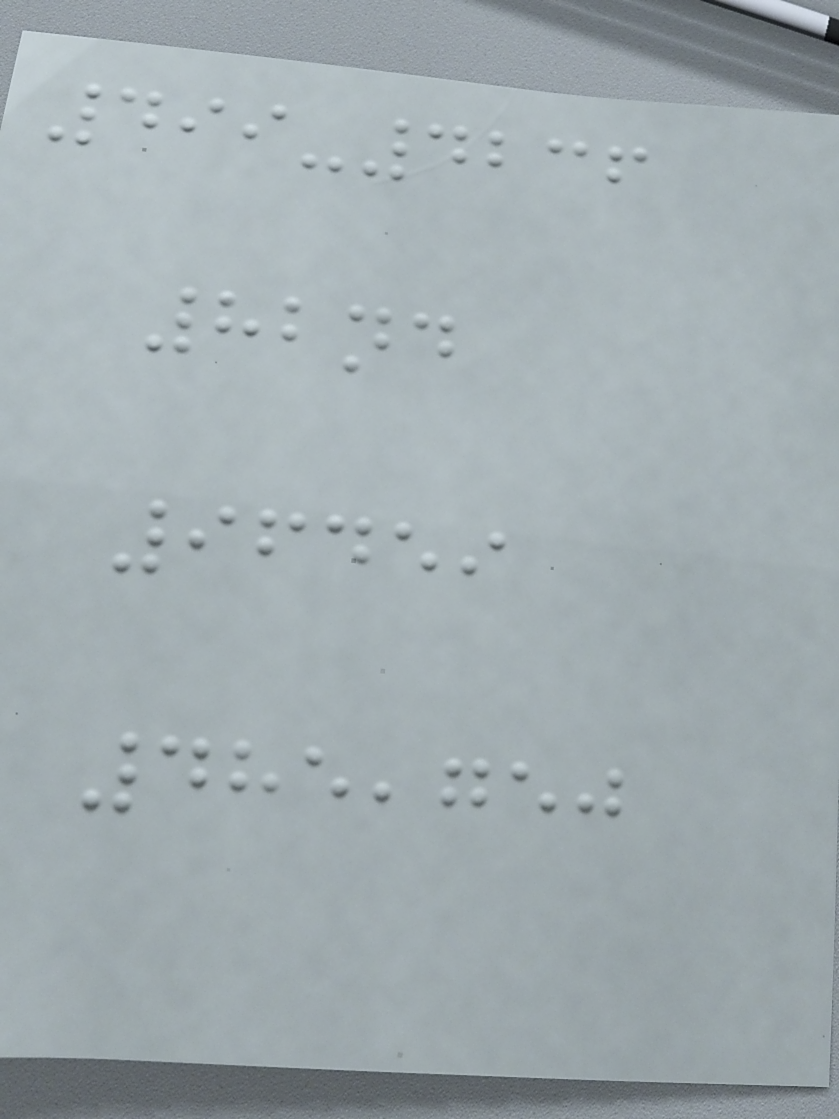499-4236
82nd
96459
485,750
